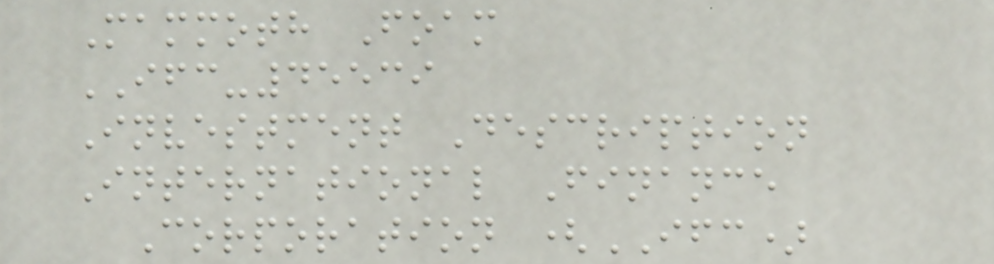Mammoth Foam
IFC-45539
Investment Description
International Finance
Corporation (IFC)
